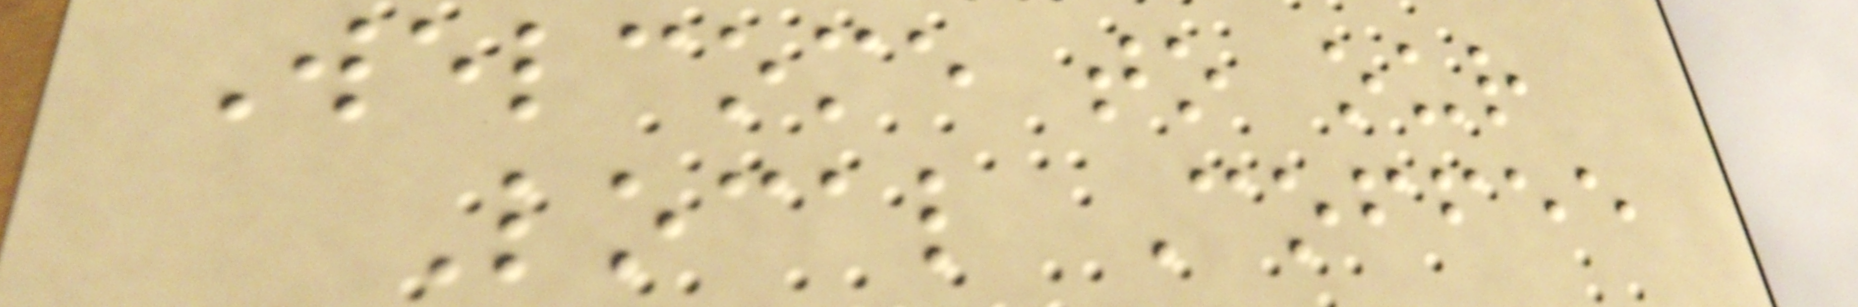Welcome to our
Local Coffee
